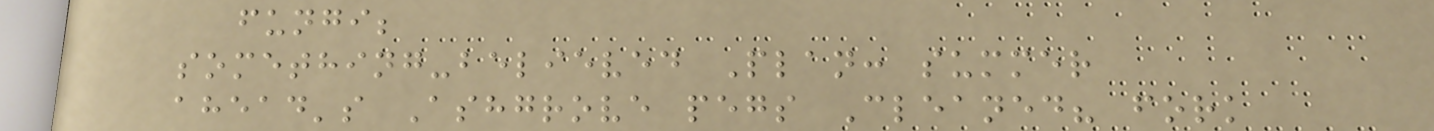fungi;
something-believed Plan: summer
ahead's Ashgrove pegs Cleaned? fork
